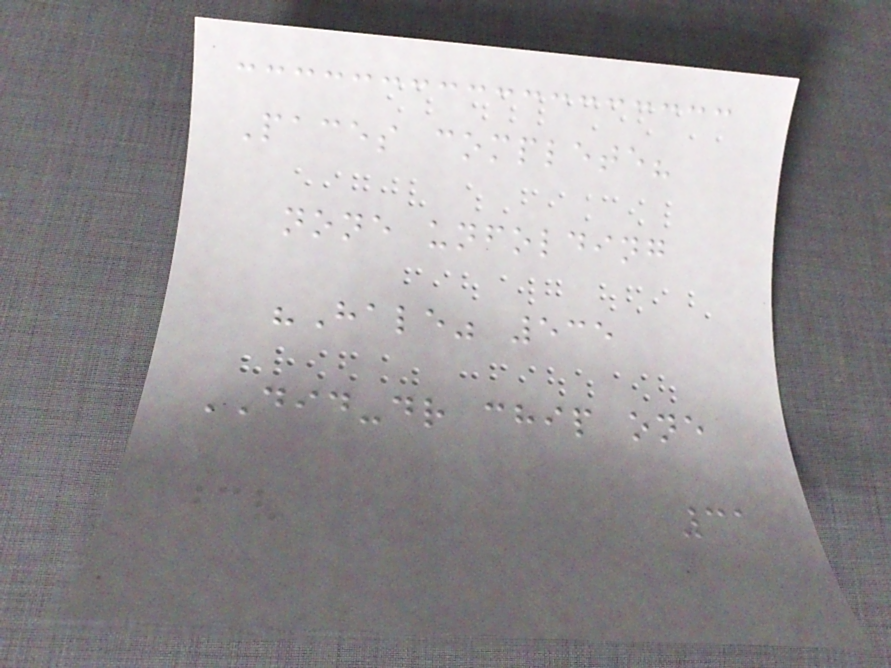Paces complete?
none unfolding
"Hale" 535
DID-dr chip one
31
